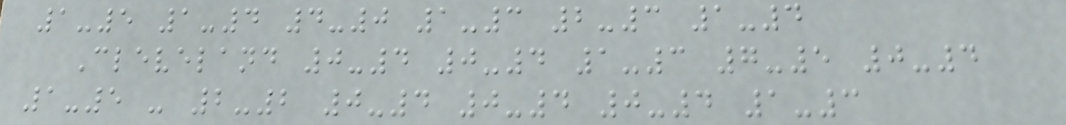1-5 1-4 4-0 1-3 2-3 1-4
Cleveland 0-4 0-4 1-3 7-5 0-4
1-5 - 2-2 0-4 0-4 0-4 1-3
